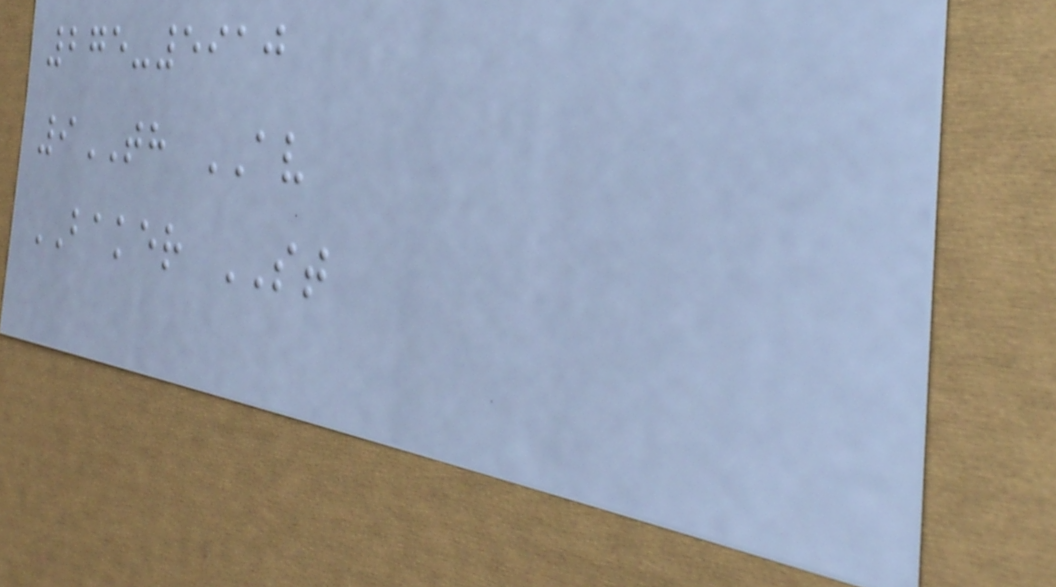275-5910
9TH AV
BAKER ST
